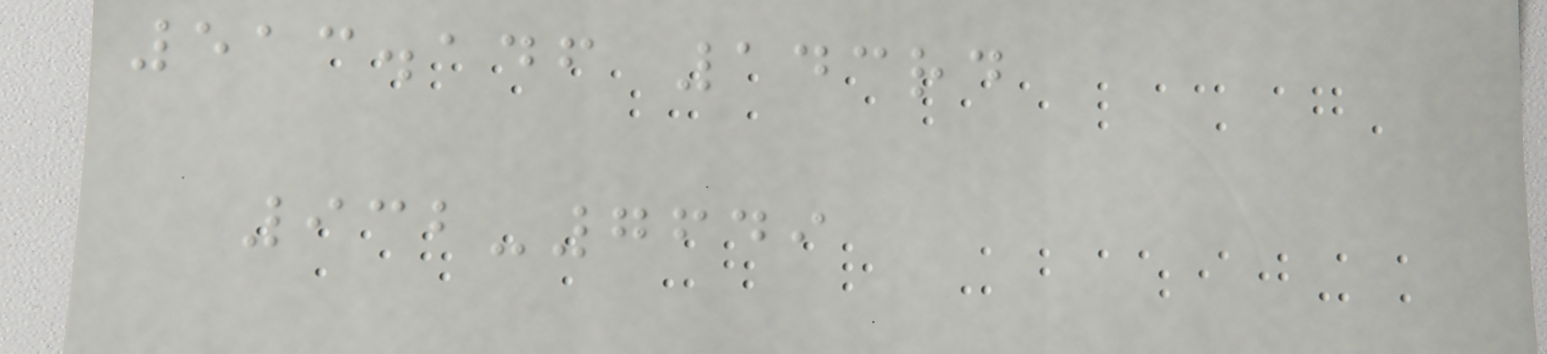513.146 143rd
932-7649
